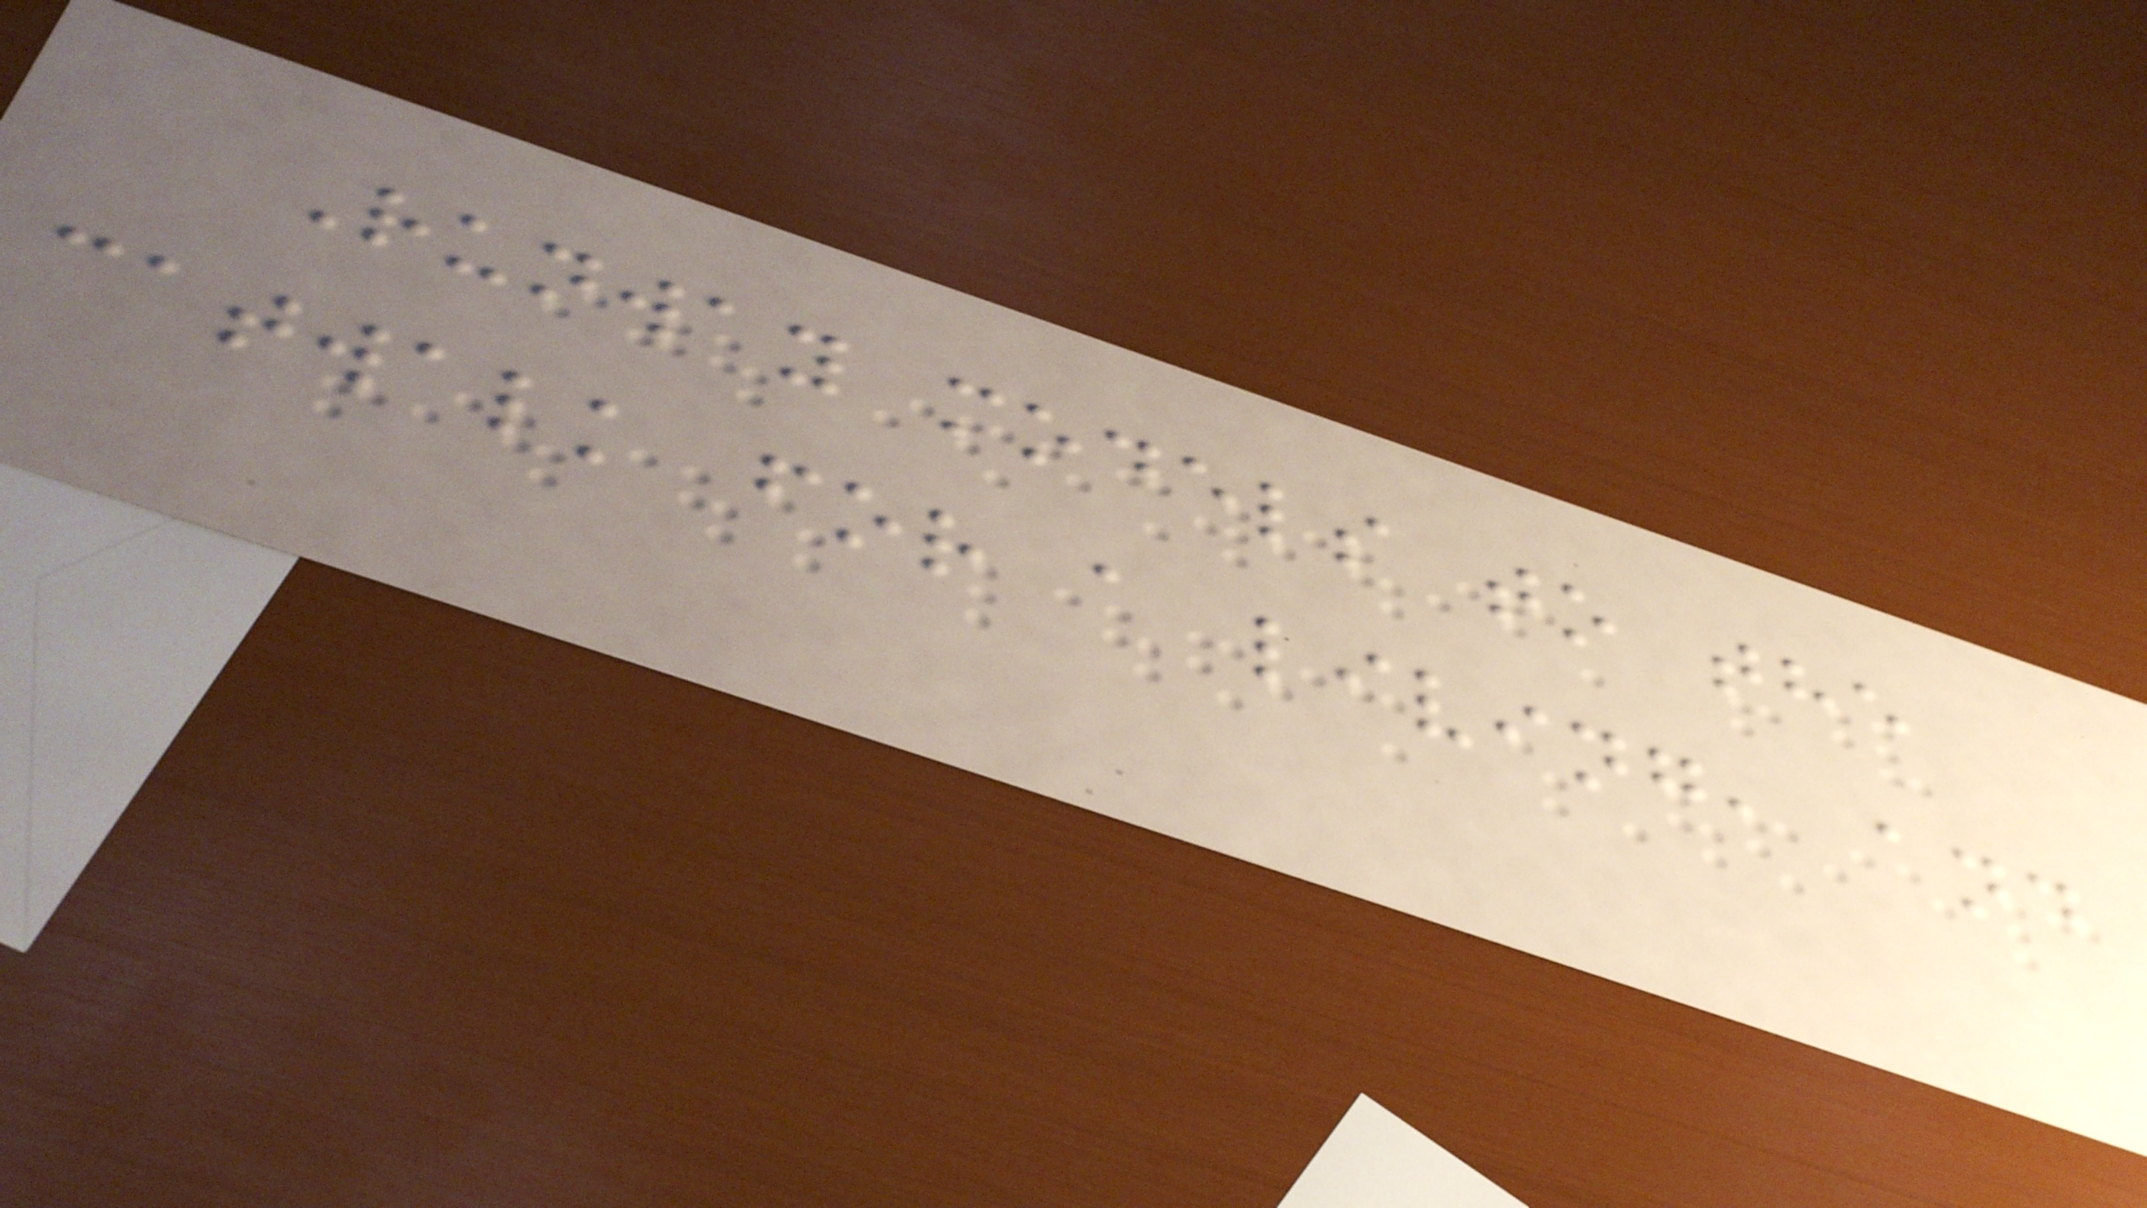Runway models to the
catwalk for a living, and
